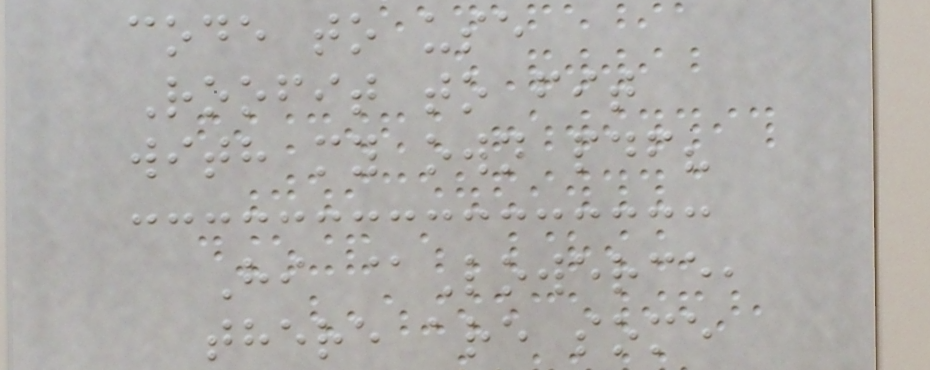code to use
Roofit to fit
with my own pdf?
Hi @Lowerce,
there are some
